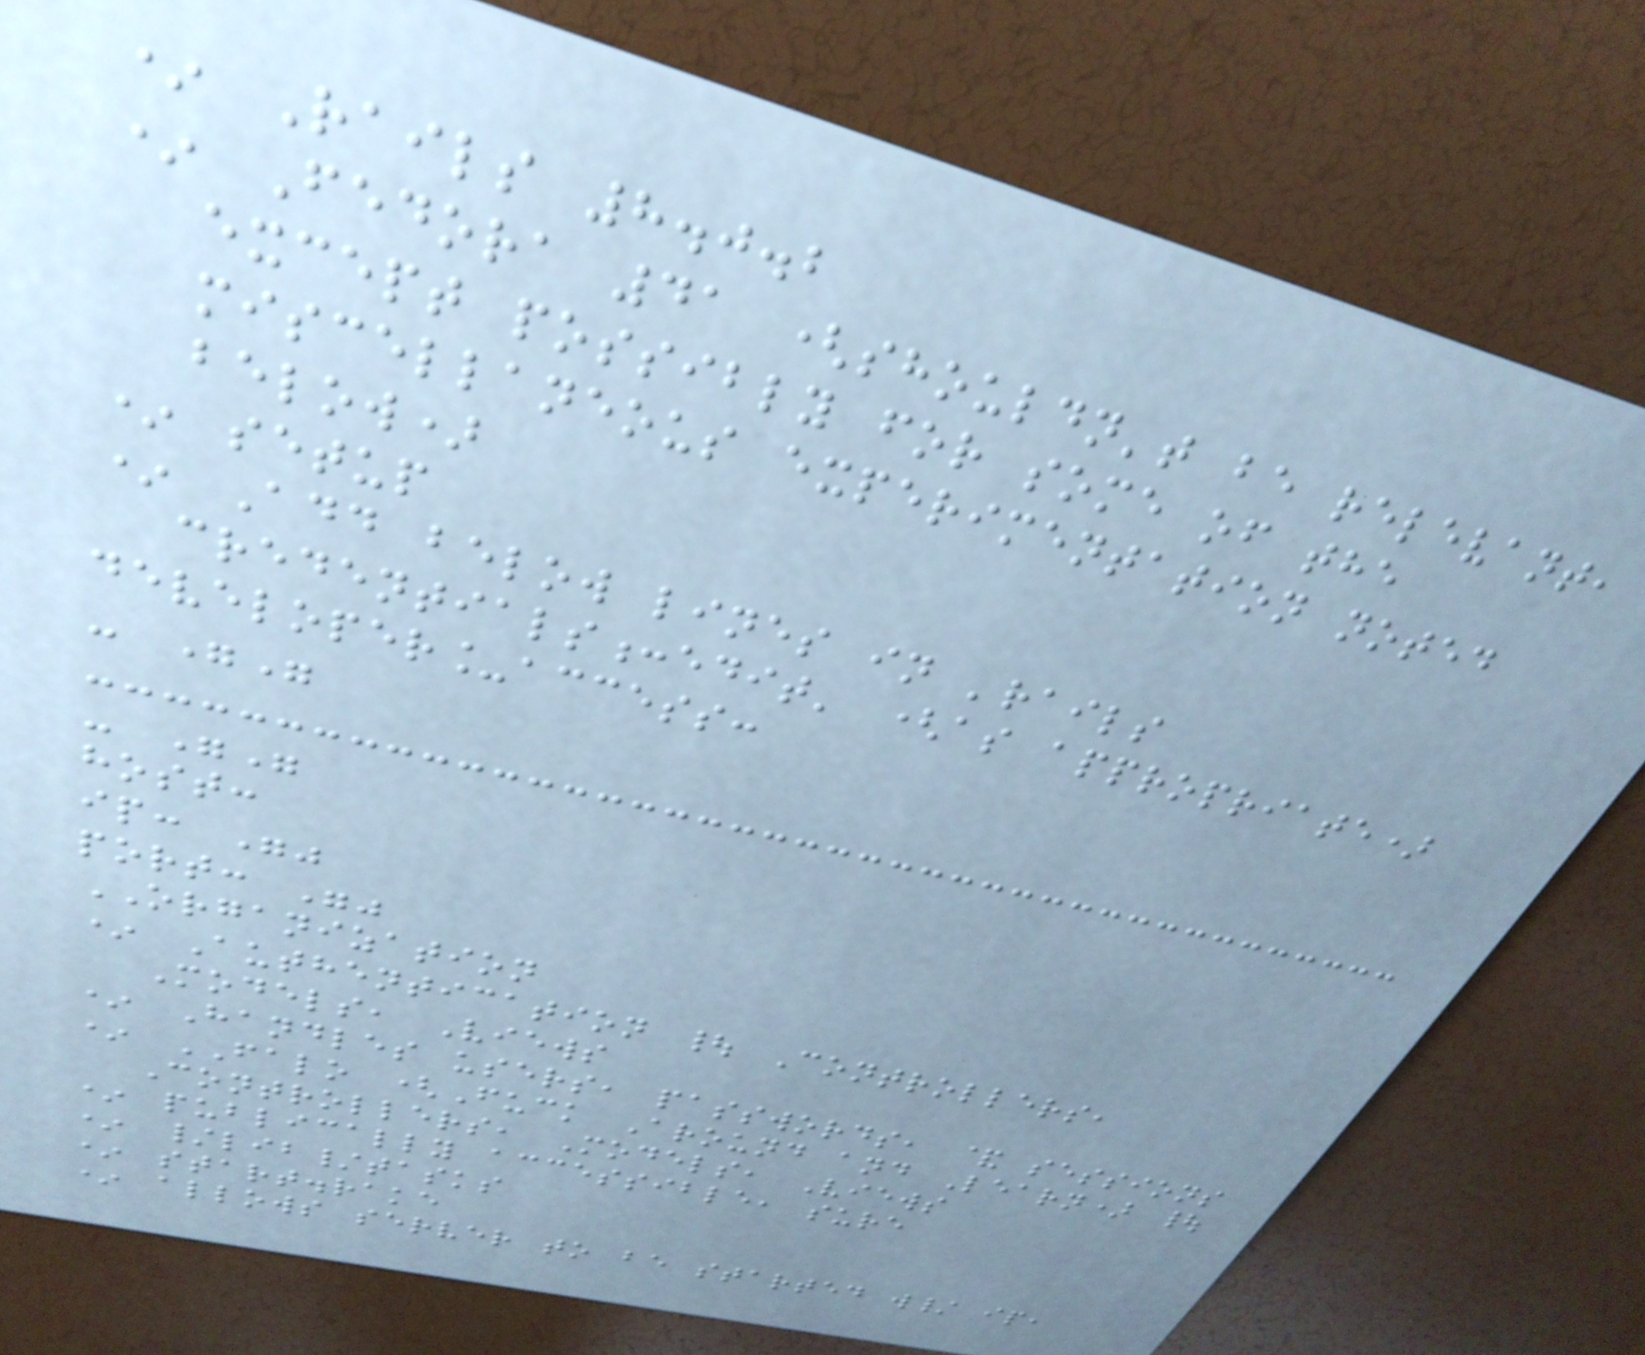* Rails 8.0.2
* Fedora 41 (shouldn't be relevant,
except possibly for some of the
miscellaneous experimentation noted
below)
* setup
* Add below lines in 'rails
credentials:edit' (as appropriate)
developer_access:
- ""
- ""
host:
ip: ""
port: ""
ORGANIZATION
* Authentication | Controllers,
Models, Views
* Handles users, passwords, & sessions
* FALO (Fuck Around and Learn) |
Controllers, Models, Views
* publically accessible, sure
* /lib/tasks
* start.rake
* allows server to be started w/ ip,
